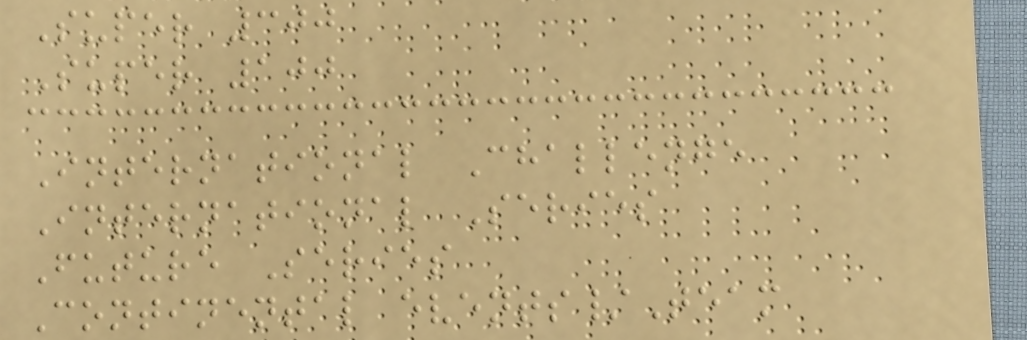Super 300
Super 100
International Challenge
International Series
Future Series
Continental events/Team
